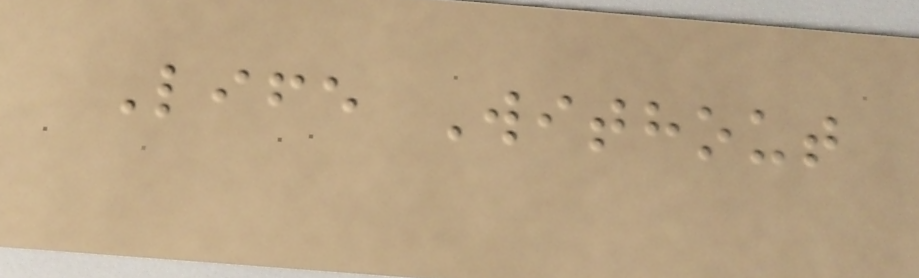Life Without
